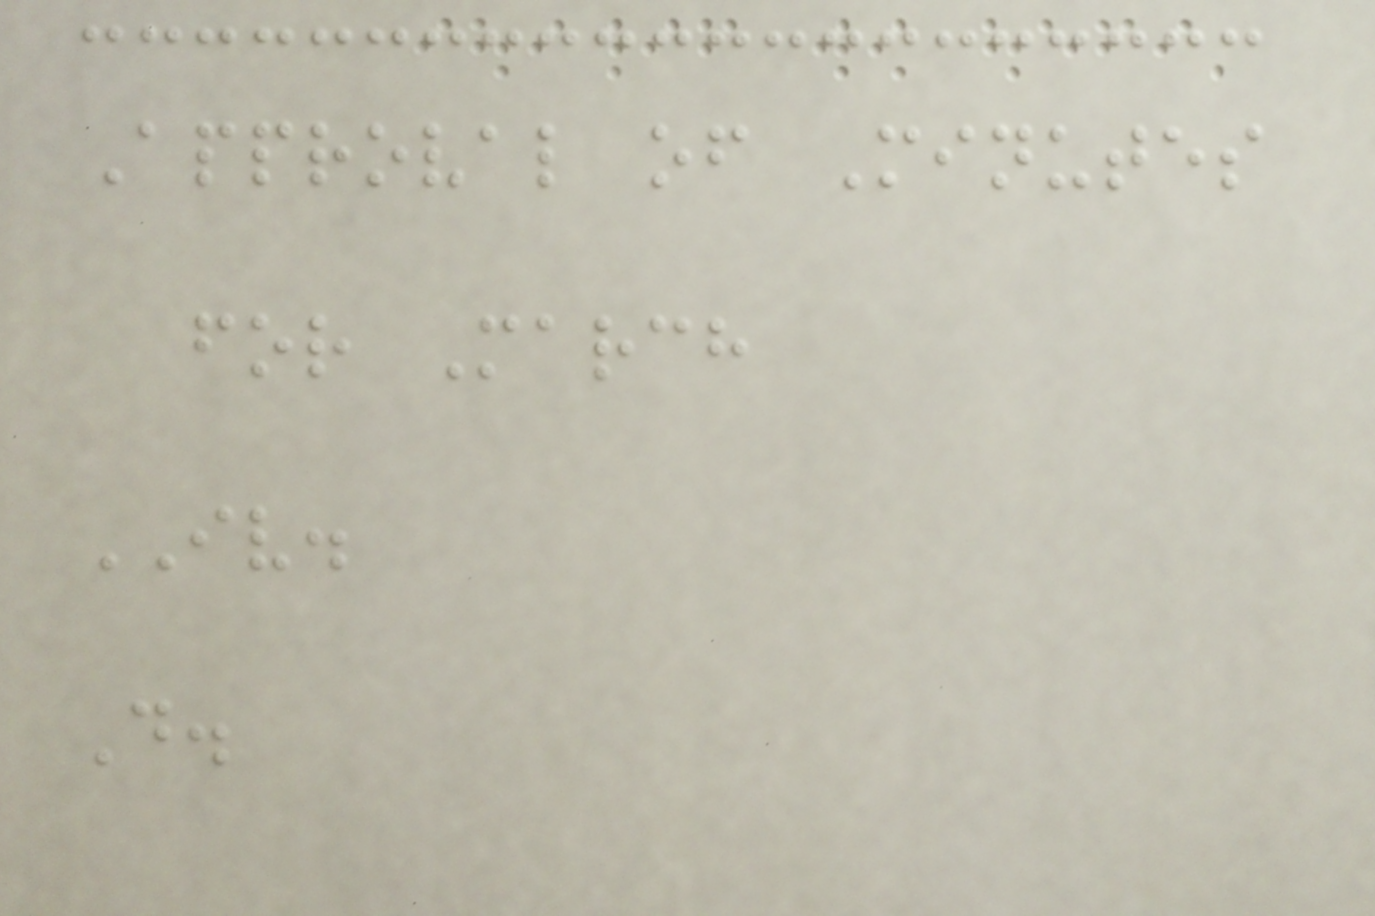Approval of Minutes
for March
IV.
D.
